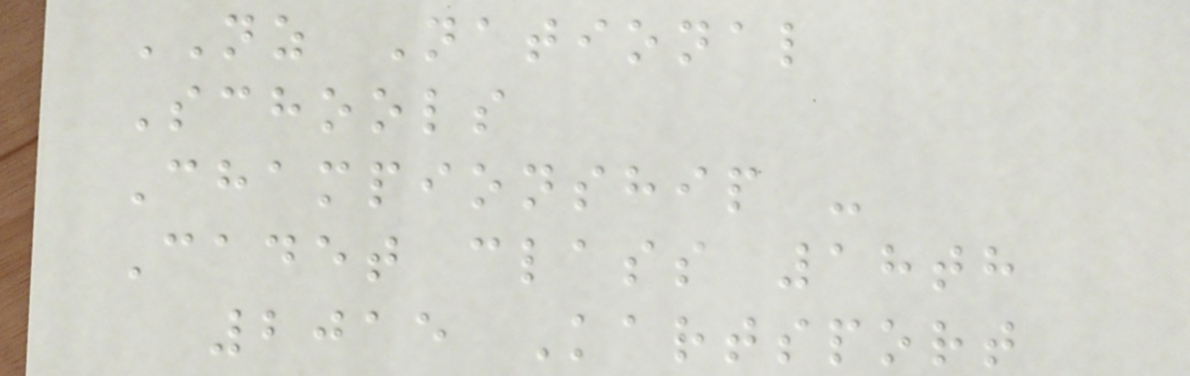NZ National
Schools
Championship -
Cadet class 18th
2015 Kartsport
